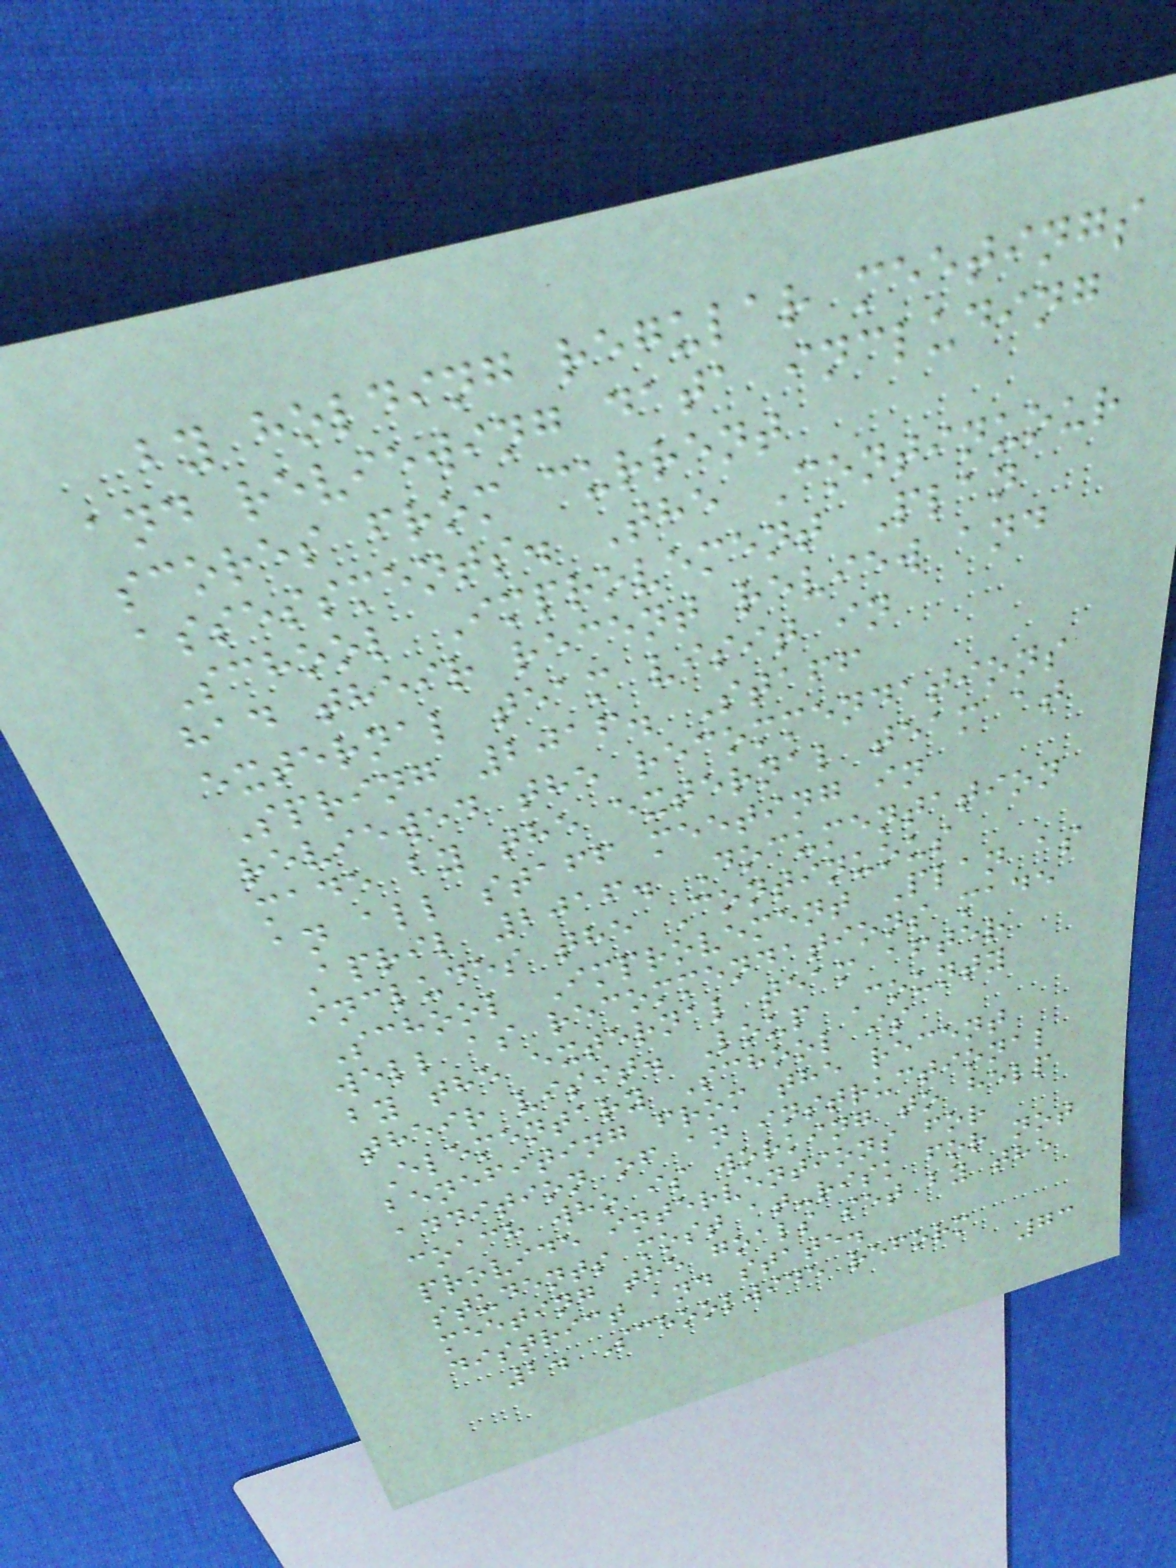by holding regular meetings
and reviewing data including
scores from current
assessments. The Continuour
School Improvement Plan
had their recent review and
external team visit in
Spring 2016. Staff
reviewed the recommendations
made by the external team at
an all staff meeting in
April 2016. Documentation
includes the Continuous
School Improvement Plan as
well as recommendations made
by the external team after
their visit. Loup County
Elementary School is
benefiting from the recent
addition of an instructional
coach who is working to help
provide interventions for
students most at-risk for not
meeting the goals set by the
district and state.
2. Schoolwide reform
73
